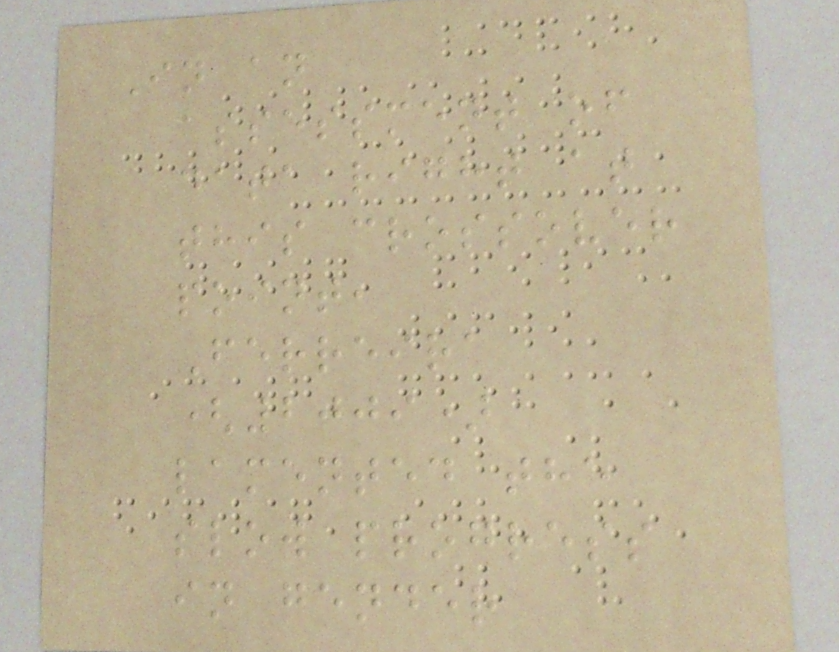In an
assessment of
data right at
this crossover
point,
Ferreira
(2009)
lamented the
slow progress
in gender
